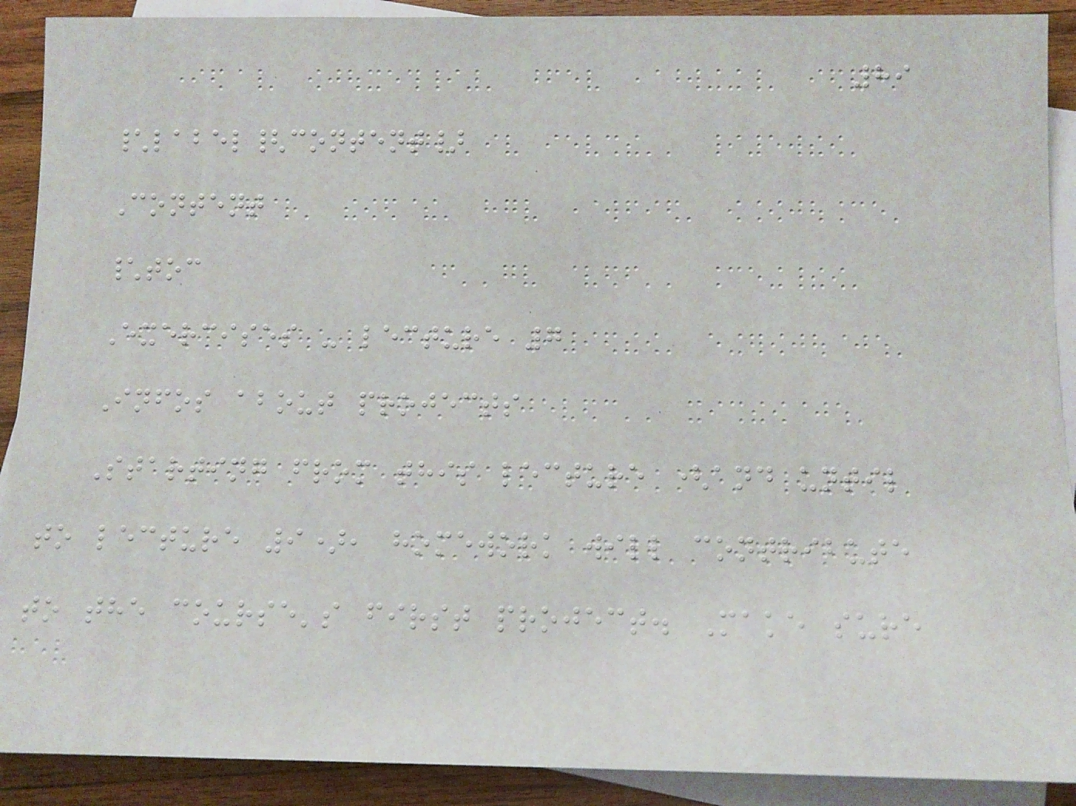89
\label{content}
Content
\toc
Exercises - lecture 7
Infos about projects
Starting from this lecture (and until
to lecture 9), homework will contribute
to the course's first project. Make sure
